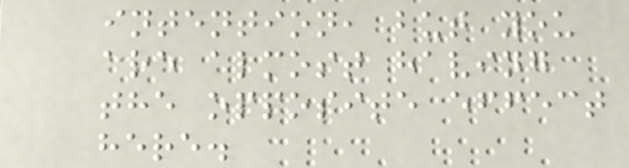intention, but you
are almost having
the opposite effect
here.
